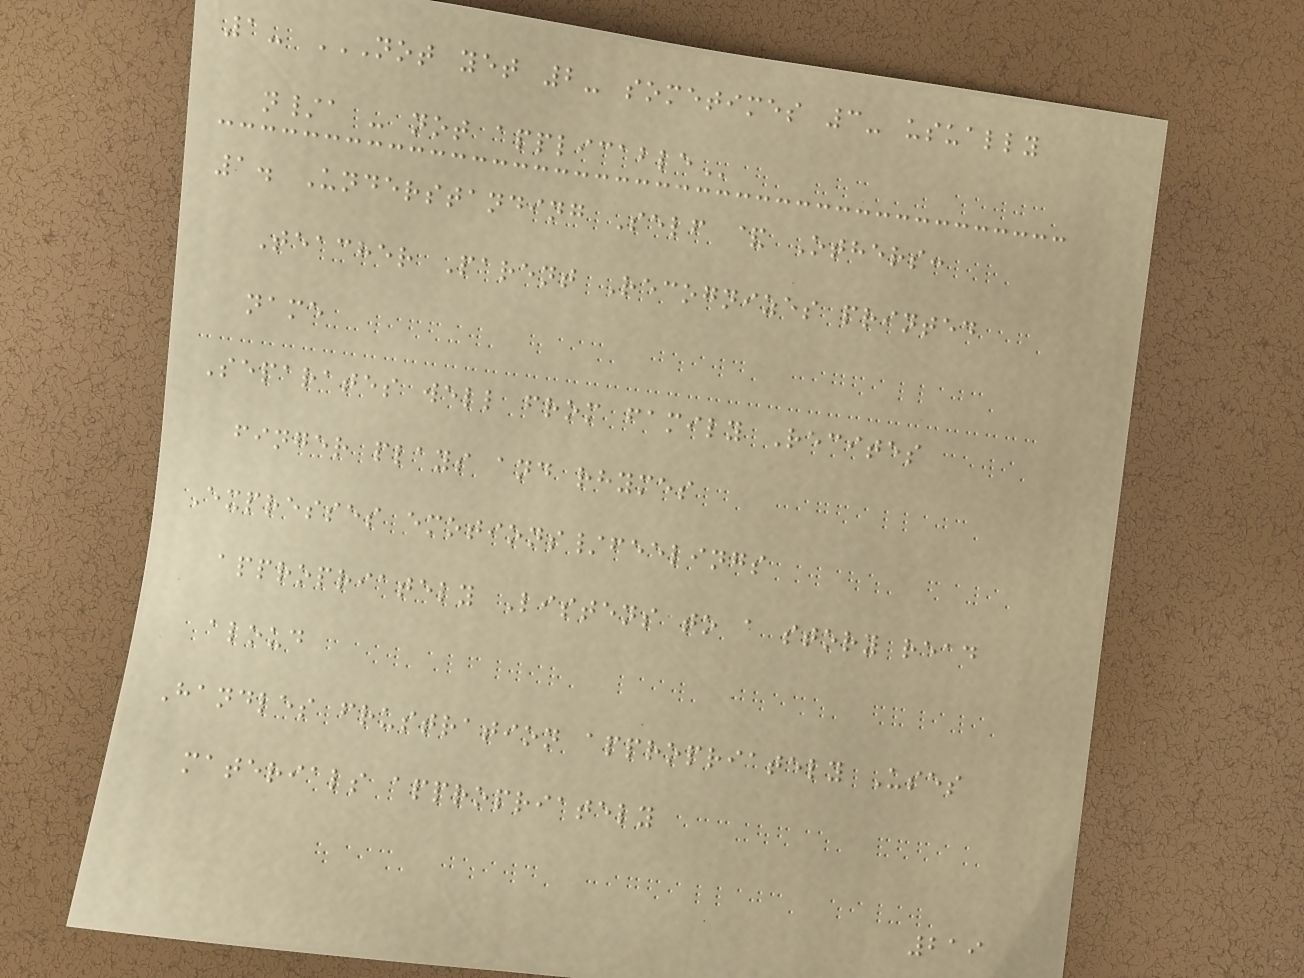1- NOT YET 2- SOMETIMES 3- USUALLY
N/A - NOT APPLICABLE
1. Understanding Self & Others:
Teacher Parent Recognizes printed
name
Separates well from family Recites
finger plays and rhymes
Expresses emotions/feelings
appropriately Listens to a story read
aloud
Handles frustration appropriately Uses
materials appropriately
219
